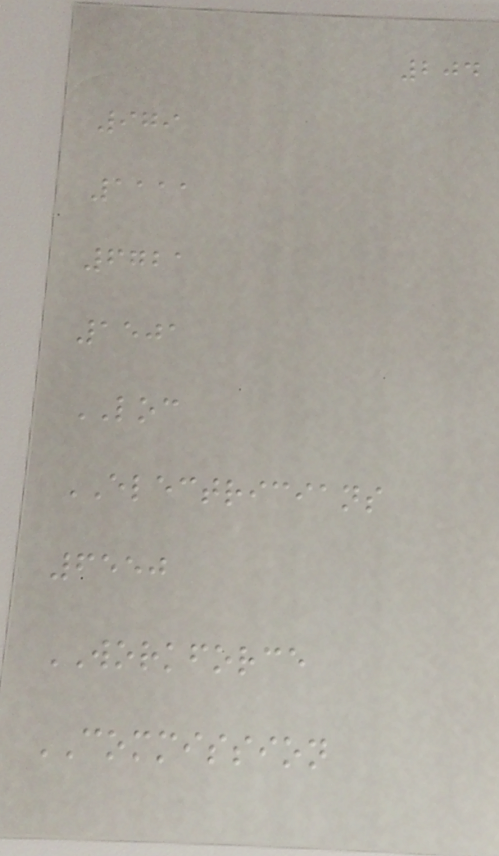204
979
1111
6721
1501
LOC
ELECTRICIANS
6550
WORKFORCE
COMMISSION
